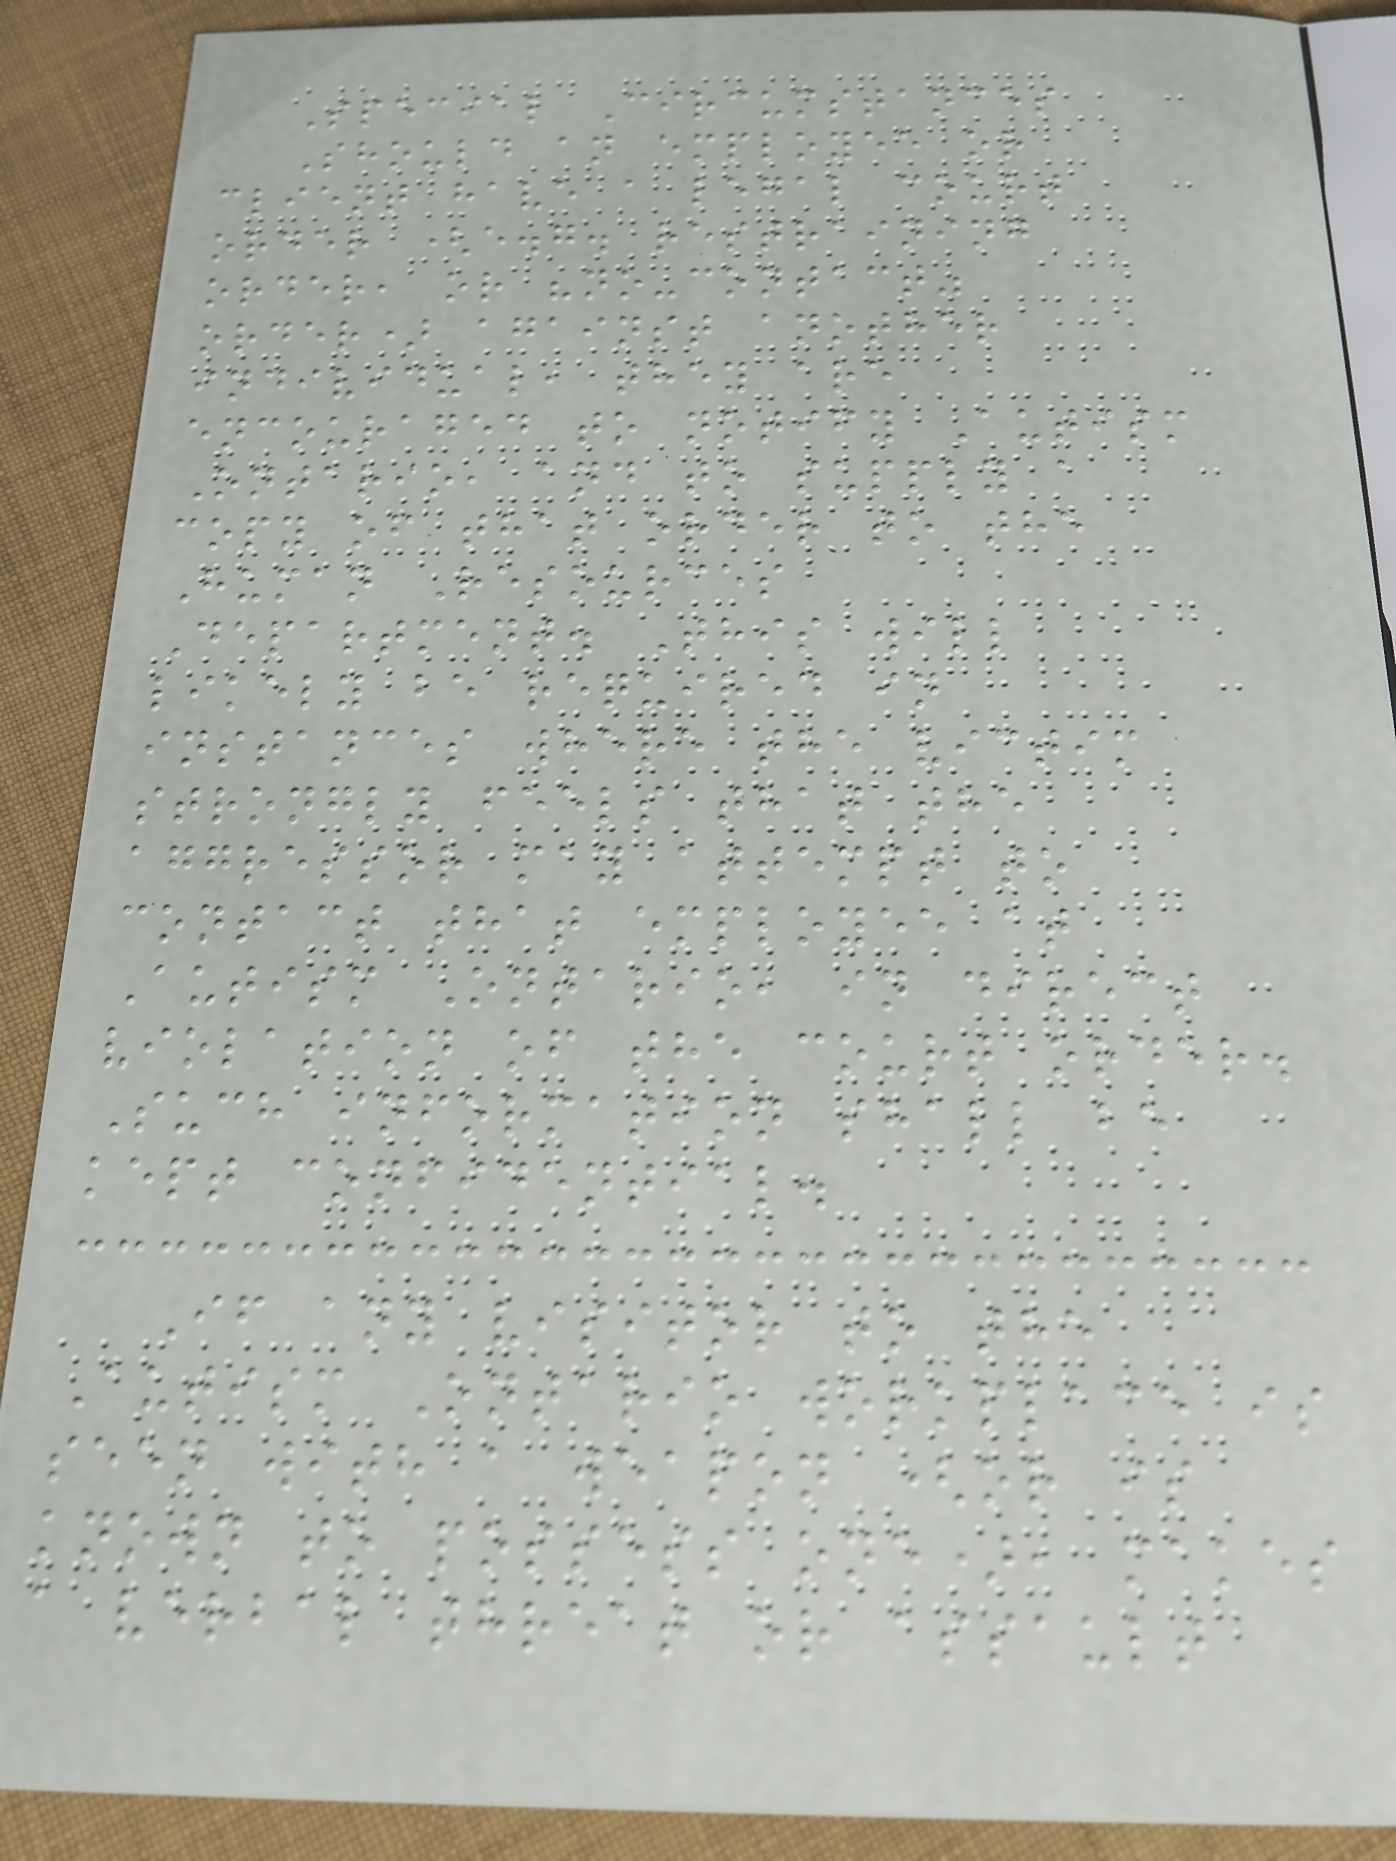Special Circumstances
Should an employee or
client have a legal court
order (e.g. restraining
order, or "no-contact"
order) against another
individual, they are
encouraged to notify Autism
Ontario, and to supply a
copy of that order to the
Human Resources
Department. This will
likely be required in
instances where the victim
strongly feels that the
aggressor may attempt to
contact that employee at
Autism Ontario, in direct
violation of the court order.
Such information shall be
kept confidential.
If any visitor to the
Autism Ontario workplace is
seen with a weapon (or is
known to possess one), makes
a verbal threat or assault
